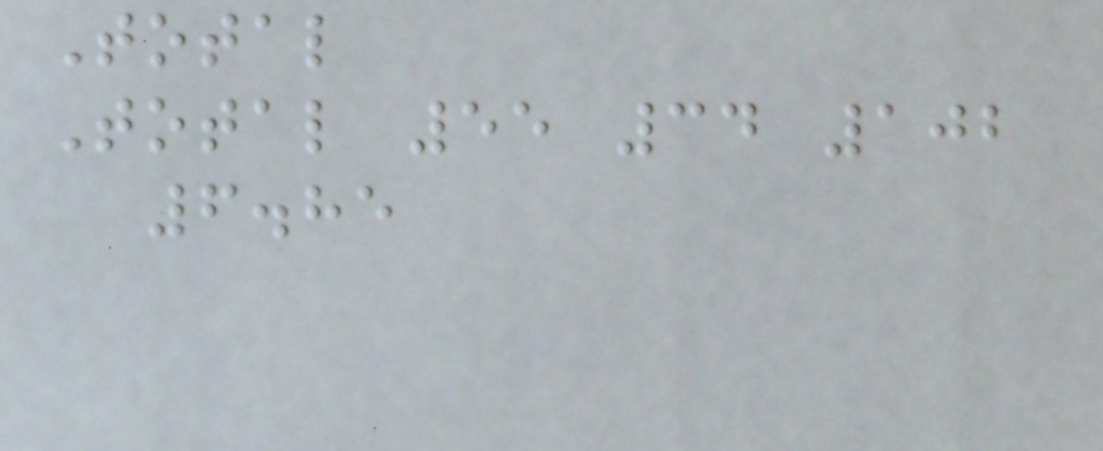Total
Total 55 34 102
6.85
